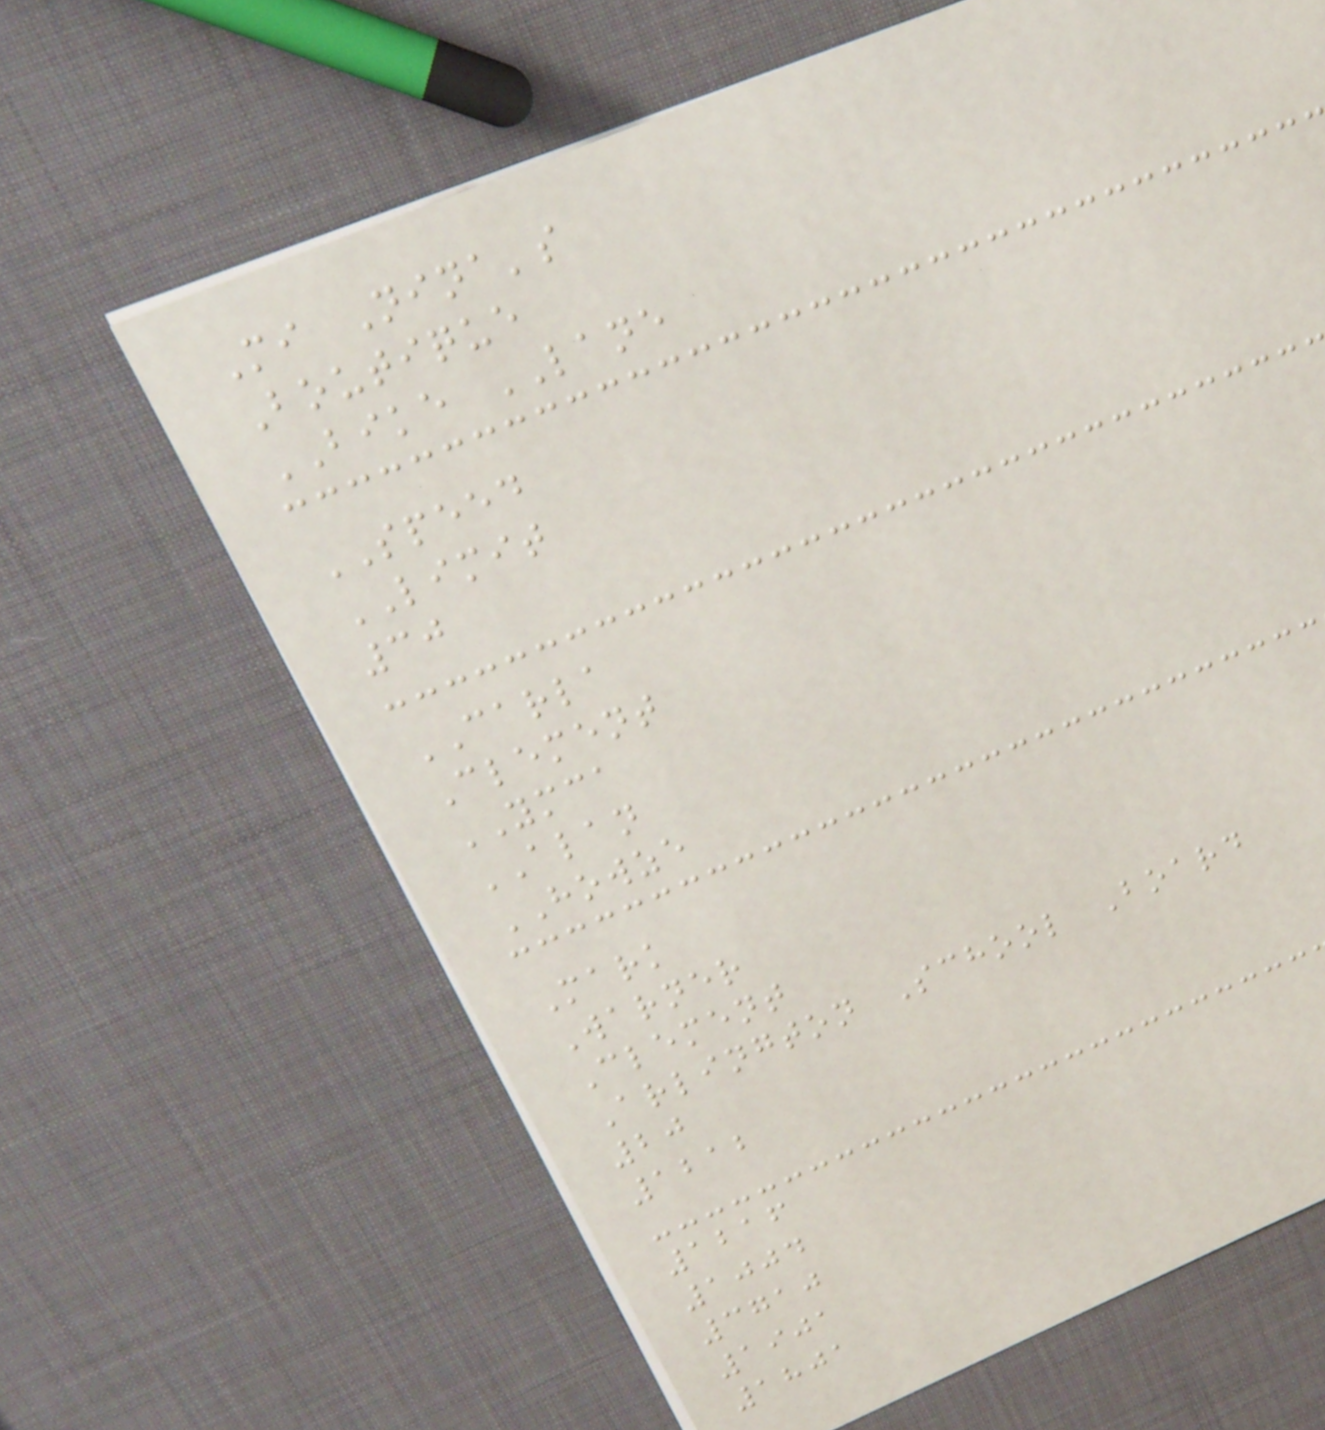Mi Nina's
Boutique
BIKE LANE
SPEED
LIMIT
30
CARLA
Clement
YMCA
ALAN
HOWZE
Mark
Warner
Clement
Arlington School Board
20
1212
1216
1004
3710
1901
1801
